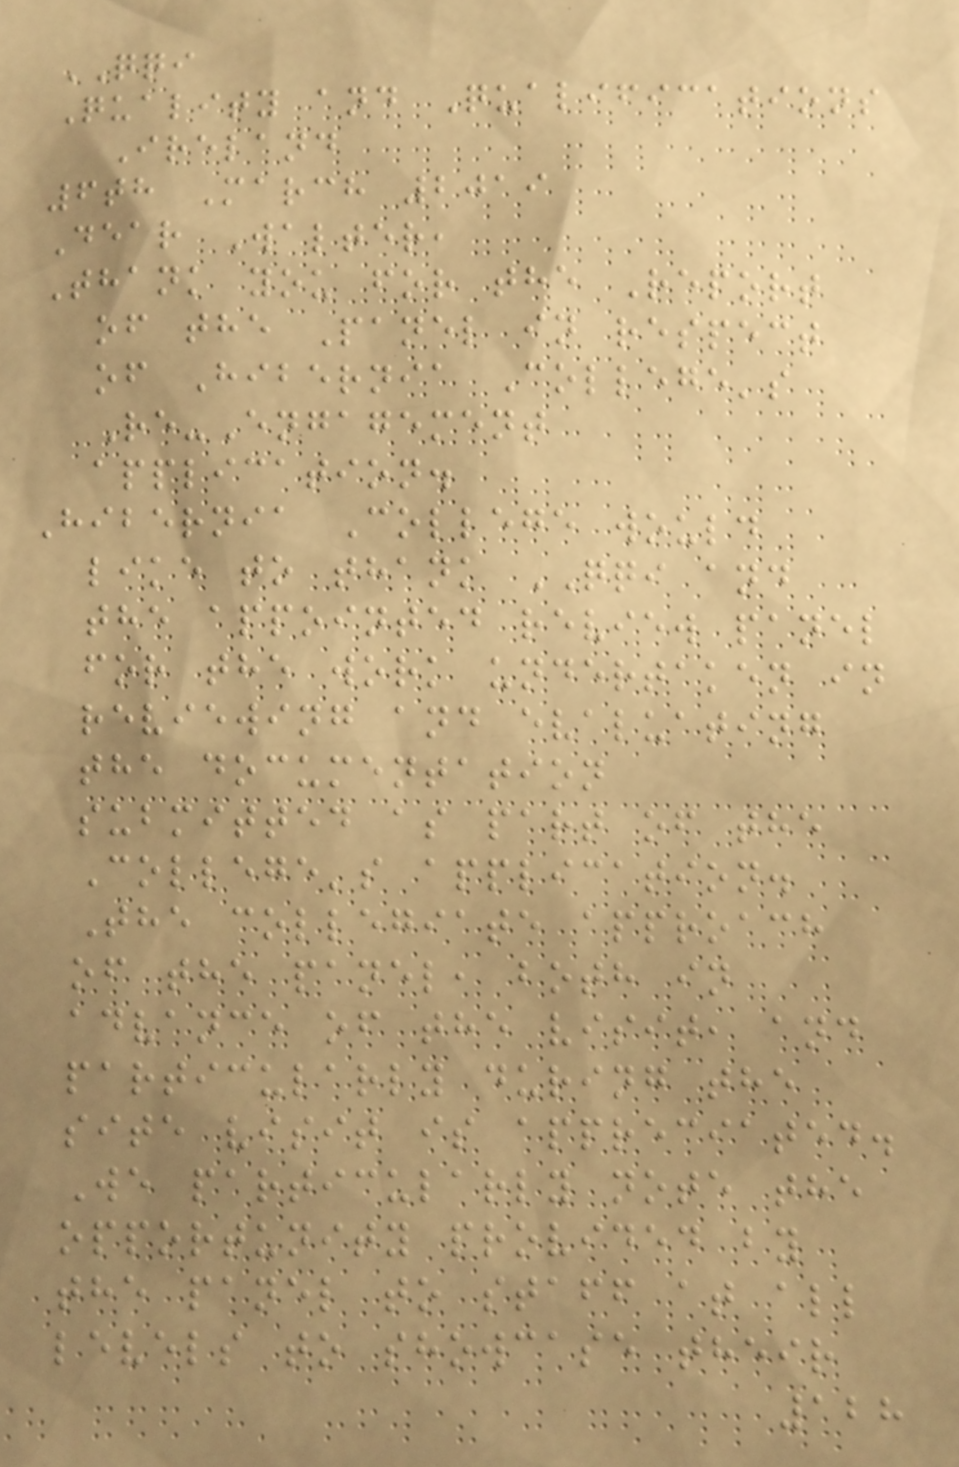QQI
Quality and Qualifications
Ireland
6th March 2019
Dear Walter,
Thank you for the Report
of the Panel in respect
of Hibernia College's
Re-Engagement
application.
Hibernia College would
like to thank QQI and
the appointed review panel
for the work undertaken in
reviewing and evaluating
the documentation
submitted as part of the
College's application.
The collegiate approach
of the panel, both in
advance of the visit, and
particularly during the
site visit is appreciated.
We particularly note the
opportunity provided by
the panel to staff at all
levels to showcase their
128
